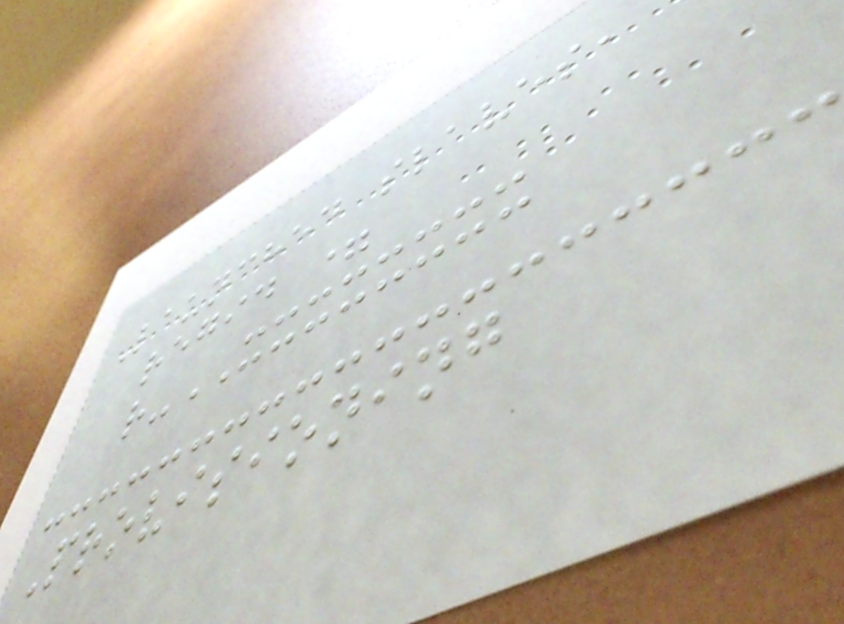Launched slaves,
regid =
r-XXXXXXXX
Provisioning
